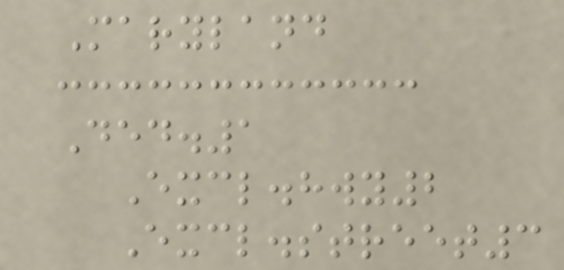Maryland
Ded.1
Excl.hwy2
Excl.street3
